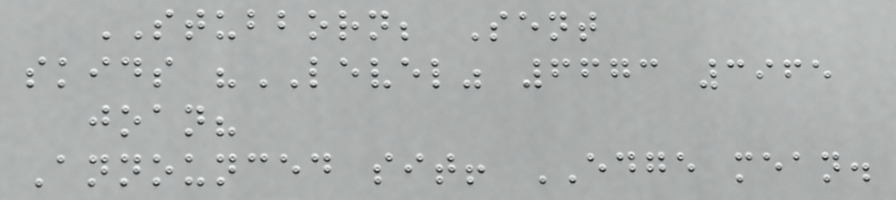STUBBORN; Sent
skids "LEVEL" 6673 3965
joan?
Announced sit! EDGE mean.
